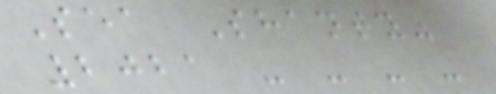Sea Shanty"
2021 - - - -
